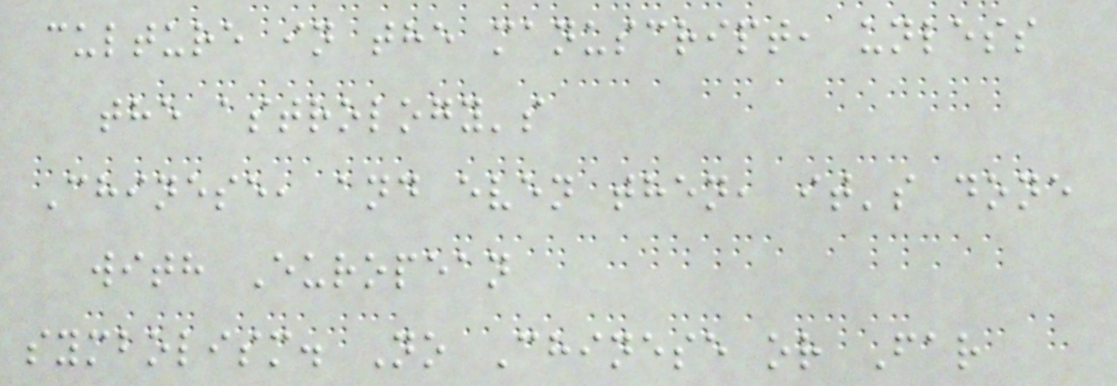culture in the manuscript, unless
the astrology's
Chinese, and even then, it's done
with European
symbolism. No Chinese or Far
